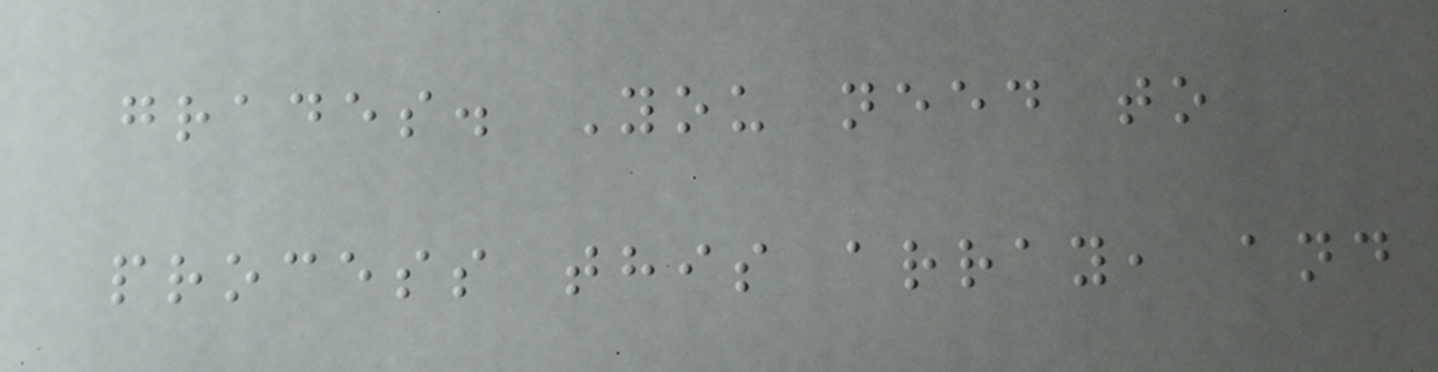grades. You need to
process this array, and
